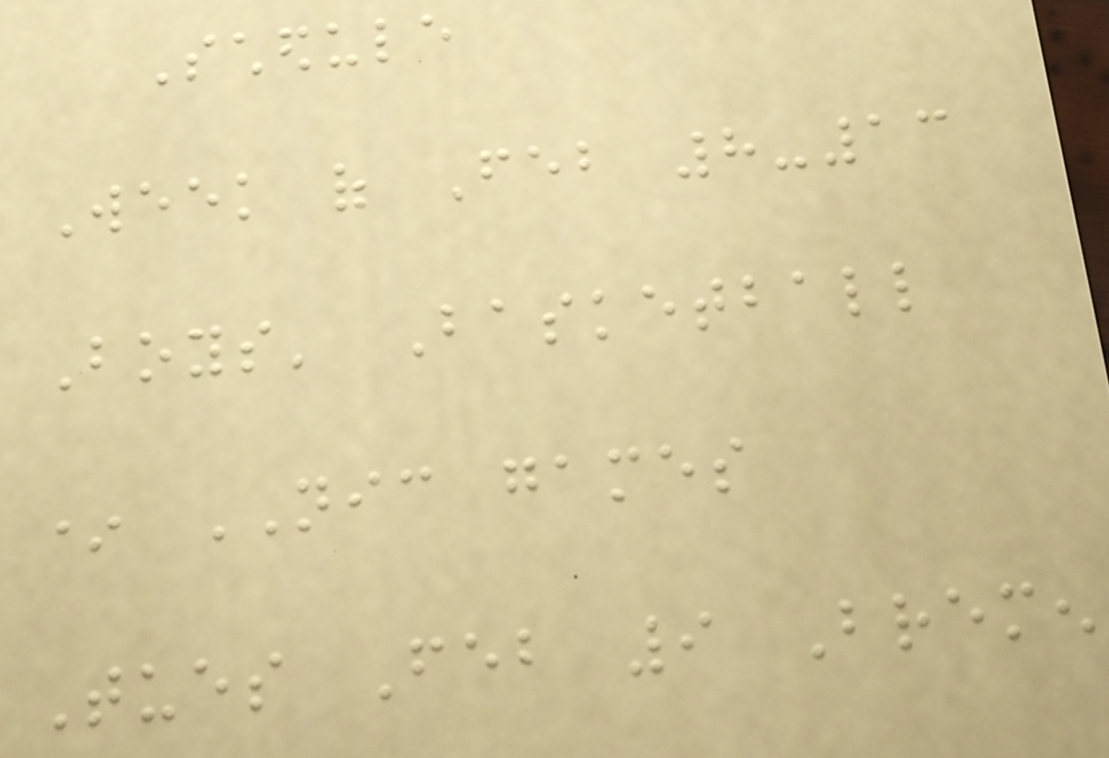Schedule
Week of Feb 8-13
Boys' Basketball
* NIC games
Tues Feb 9 Bremen
